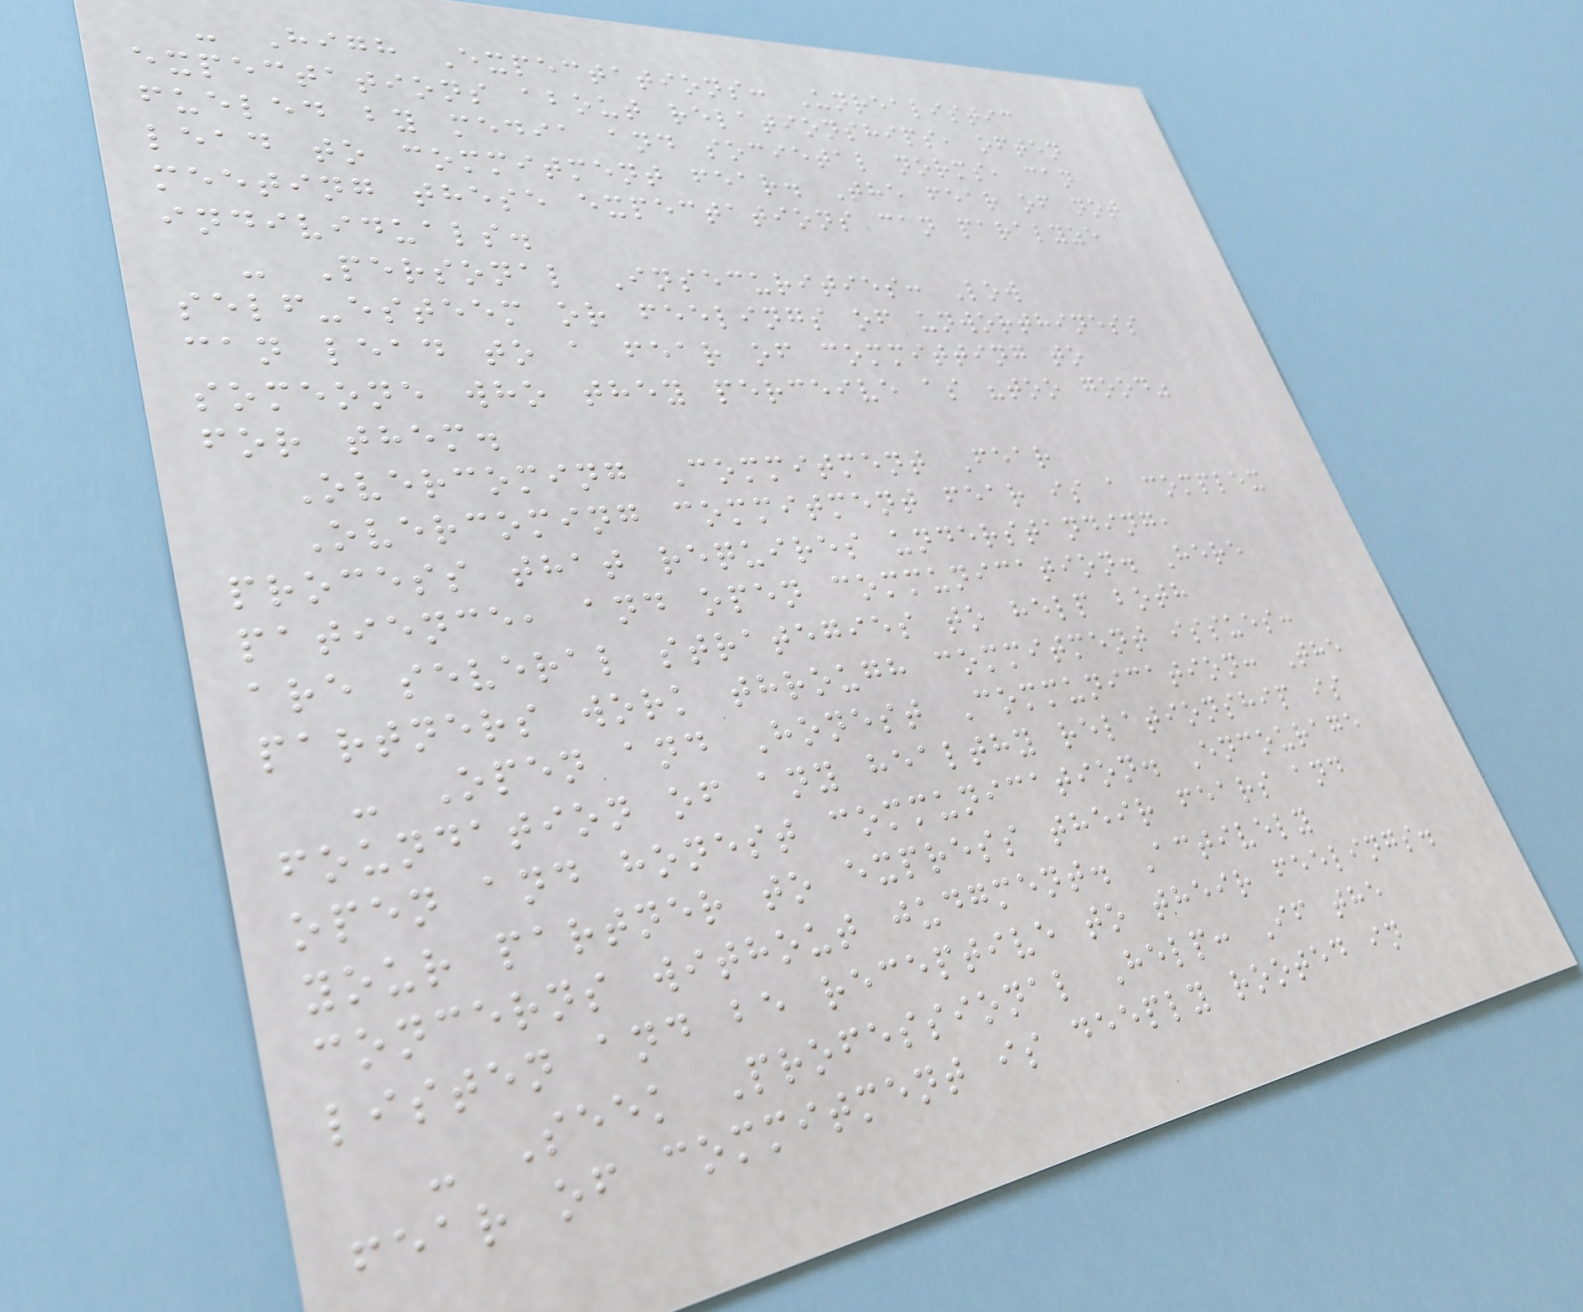- High Expectations: Unrealistic
expectations about relationships, often
fueled by media and societal norms, can
lead to commitment fear. The fear of not
meeting these expectations can paralyze
individuals.
- Personal Insecurities: Low
self-esteem or feelings of unworthiness
can lead to a fear of committing to
someone who they perceive as "too good"
for them.
Overcoming Commitment Fear
Overcoming commitment fear is a complex
process that requires understanding,
patience, and open communication. Here
are several strategies to help both
partners work through commitment issues:
- Open and Honest Communication: The
foundation of any healthy relationship is
open and honest communication. Encourage
your partner to express their fears and
concerns without judgment. Actively
listen and be receptive to their feelings.
- Seek Professional Help: If the
fear of commitment is deeply rooted in
